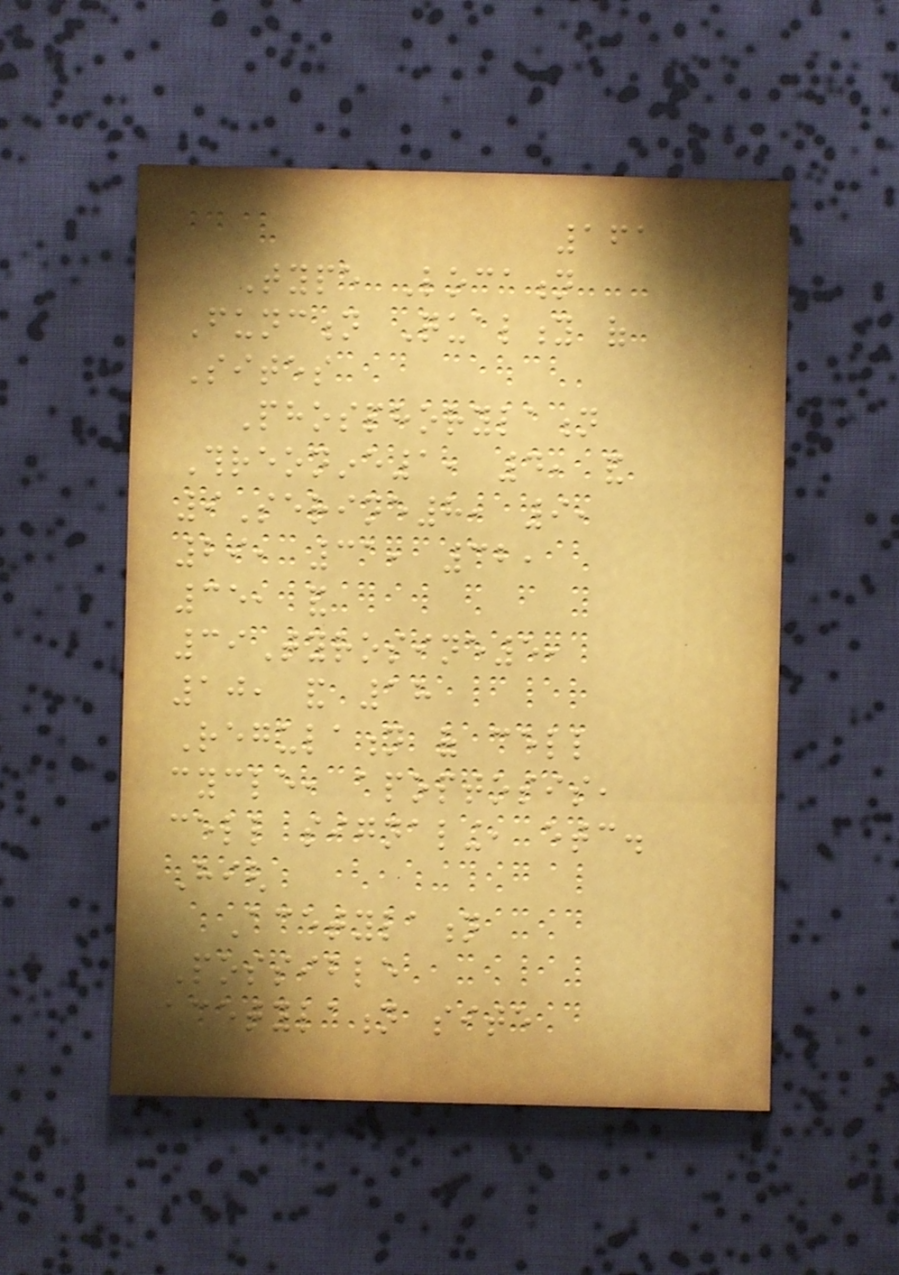161
Type Location
Function Quality of
Sites
Phosphorylation
Threonine1, 4, and
9Serine8, 9,
29, 31, 32,
35, and
39Tyrosine5,
10, and 18
Regulation of cell
cycle, apoptosis,
cell signaling, etc.
High
Acetylation
Possible
acetylation site
